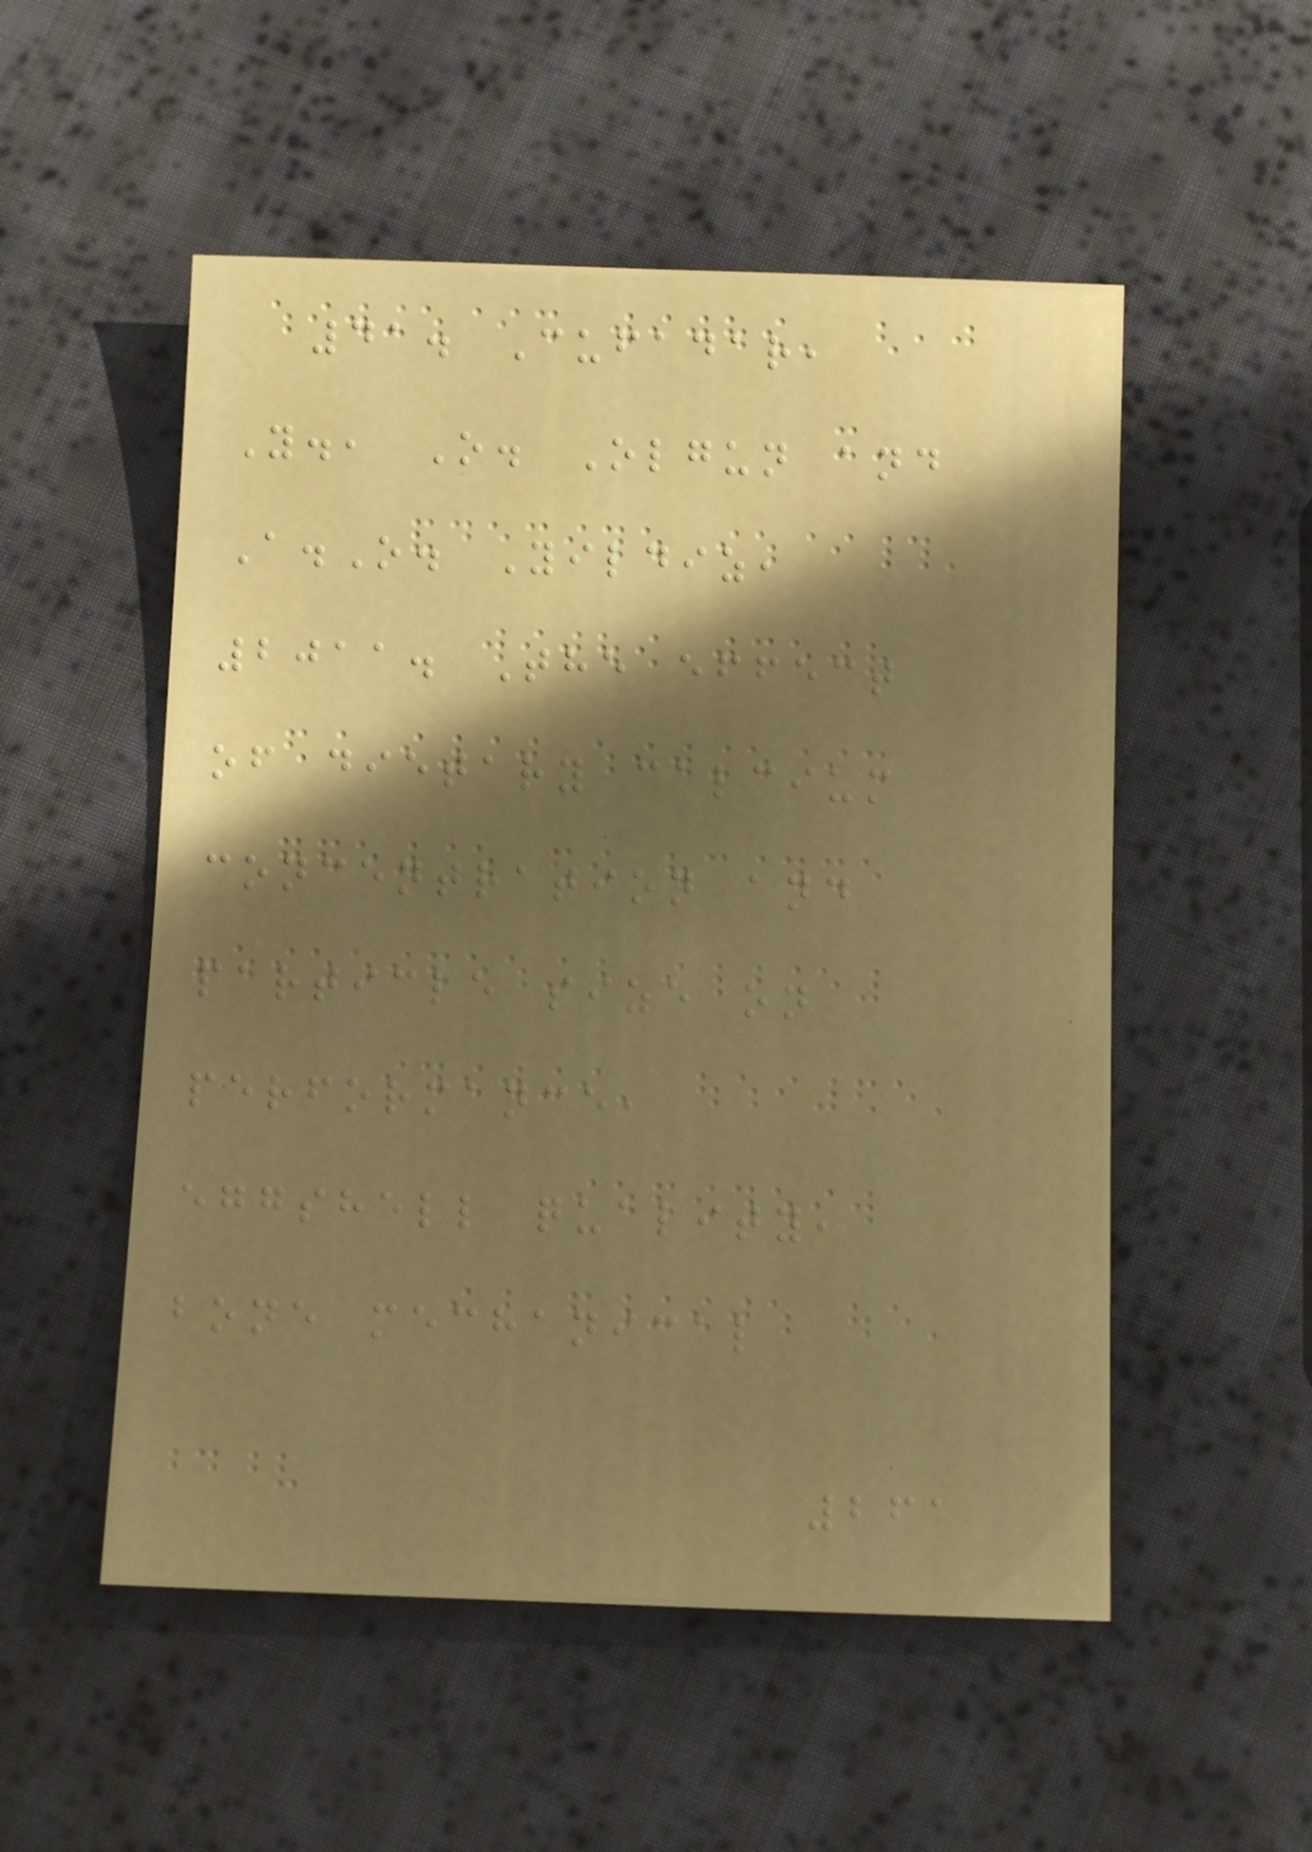41. Cufadar,
Y., O. Olgun and
A.O. Yildiz,
2011. The effect
of dietary calcium
concentration and
particle size on
performance,
eggshell quality,
bone mechanical
261
